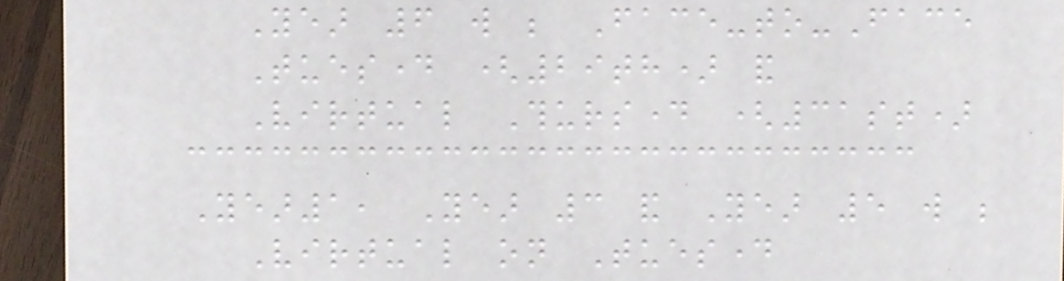Year 6 will be Face-to-Face
Tuesday (29th) and
Virtual Thursday (31st)
Year1, Year 3 and Year 5 will be
Virtual on Tuesday
